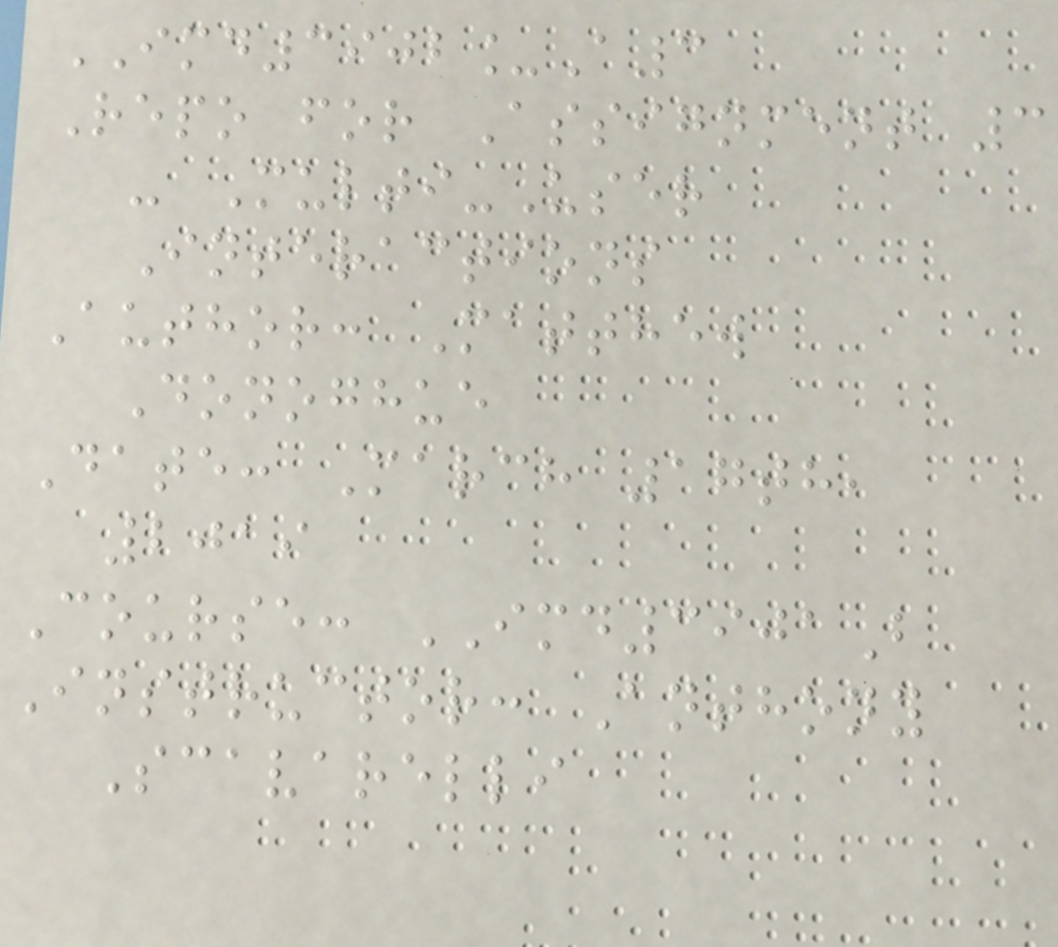IMD3902_A3
Repo for Assignment 3
- Multi-User
Interactions
Author: Matthew
Donoghue
Date: March 17th,
2019
Course: IMD3901B
Instructor: Anthony
Scavarelli
